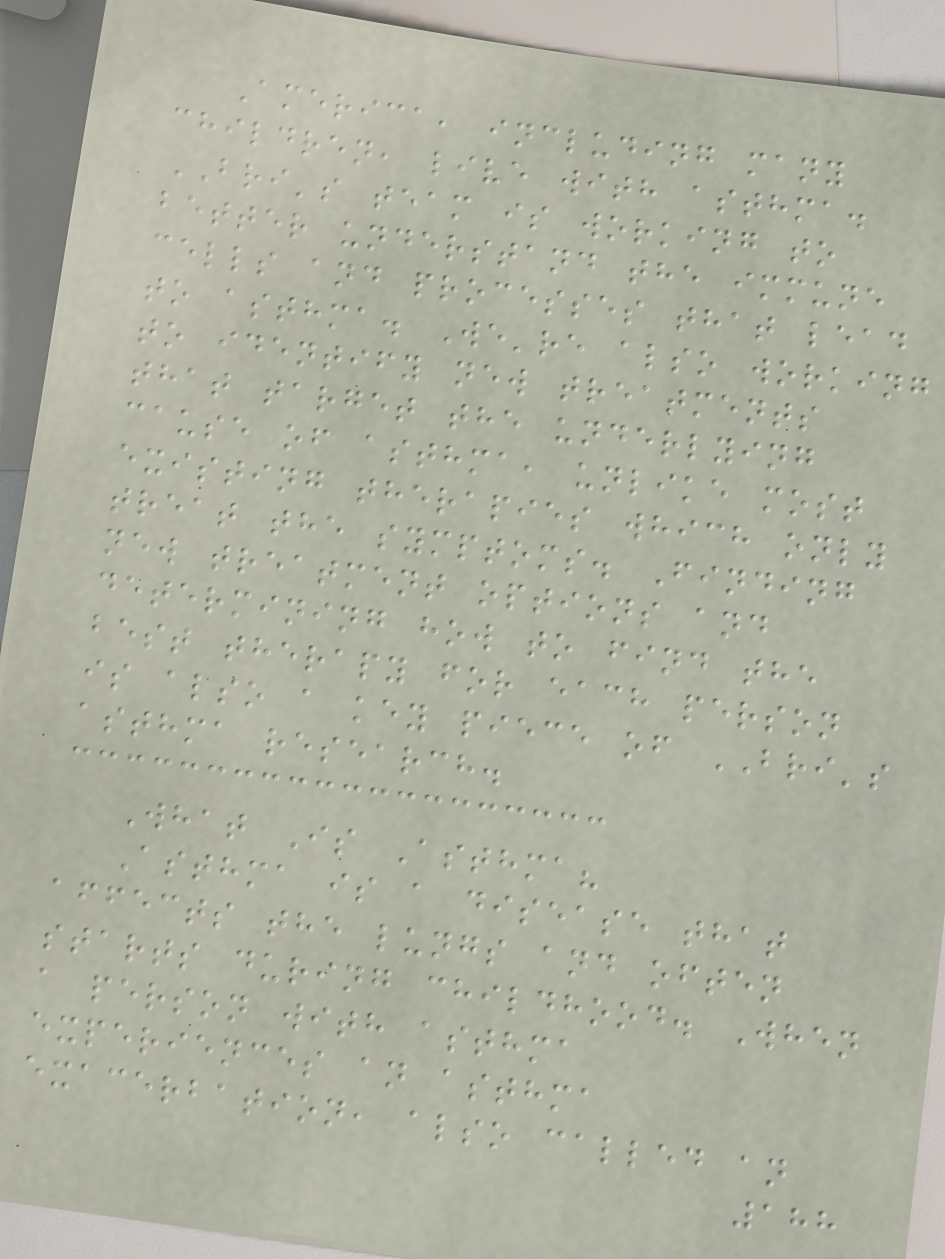America, including many
children, live with asthma.
BRI's team is working to
better understand the immune
cells and processes that lead
to asthma. We're also working
to identify new treatments
that target the underlying
cause of asthma, unlike most
existing therapies which only
treat the symptoms. Finding
new treatment options and
determining how to find the
best therapy for each person
is also a key piece of BRI's
asthma research.
What Is Asthma?
Asthma is a disease that
affects the lungs and often
starts during childhood. When
a person with asthma
experiences an asthma
exacerbation, also called an
188
